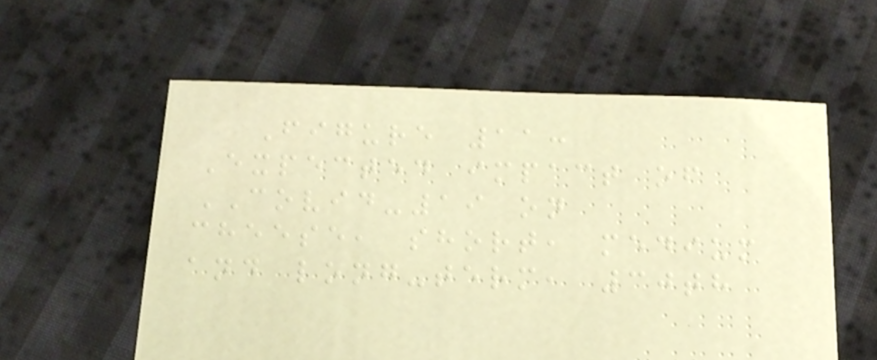Figure 11:
Expected impact of
COVID-19 on
cheese, short, medium
and long-term, 30th
